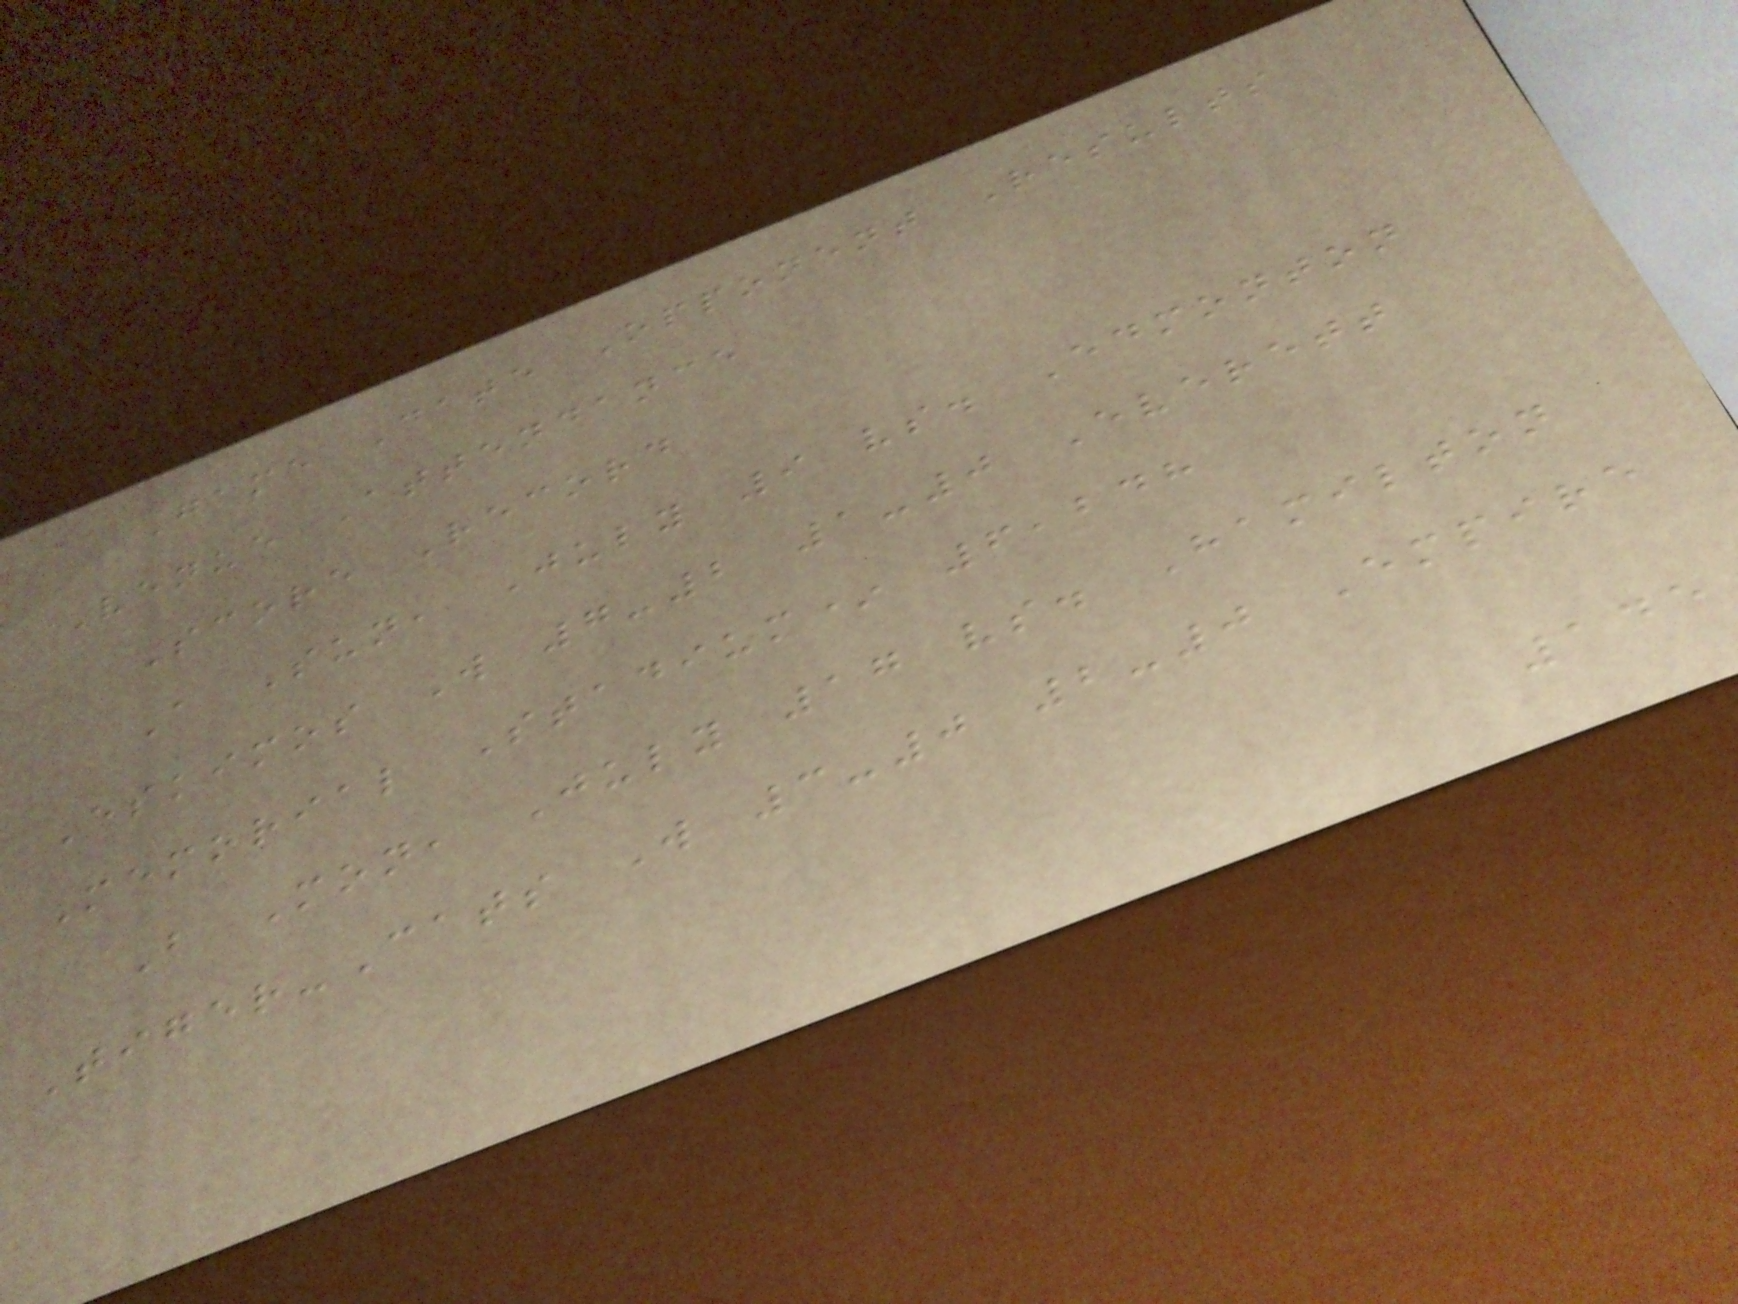Game Date Opponent Results
Venue Attendance
Score Record
A Sun, July 9 vs. Edmonton
Eskimos W 7-2 1-0 Everett
Memorial Stadium* 6,248
B Mon, July 17 vs. Hamilton
Tiger-Cats W 3-0 2-0 Empire
145
